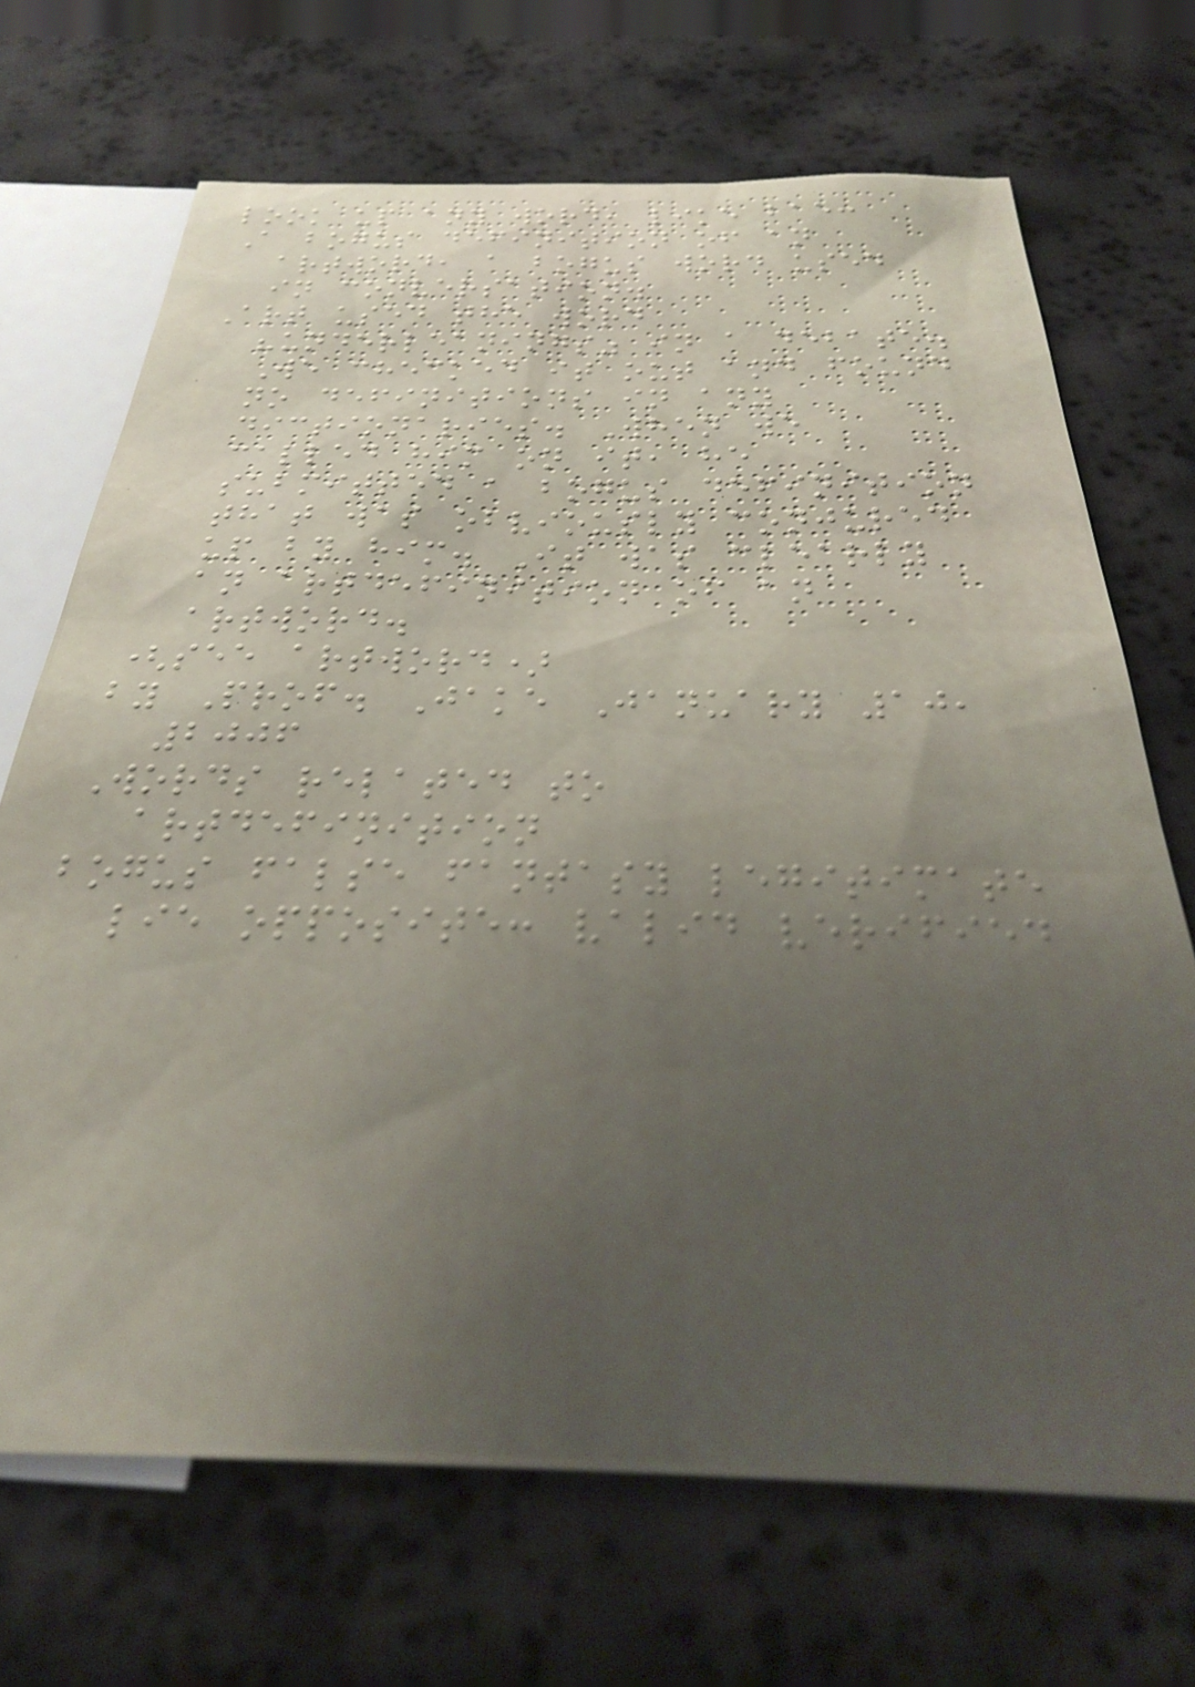look up any word, like bae:
A bogus definition of an
artword, a bogus word used
in conversation.
Art used the word
"underleanings" in a debate.
We checked it out and found
no definitions in any
dictionaries. When we
called him on it, he
submitted a bogus definition
that was obviously conjured
up by him. It was clearly
an artdefinition of an
artword.
(see artword)
by Prof. Jake January 10,
2006
Words related to
artdefinition
bogus false fantasy legitimate
lie opposite: valid verified
